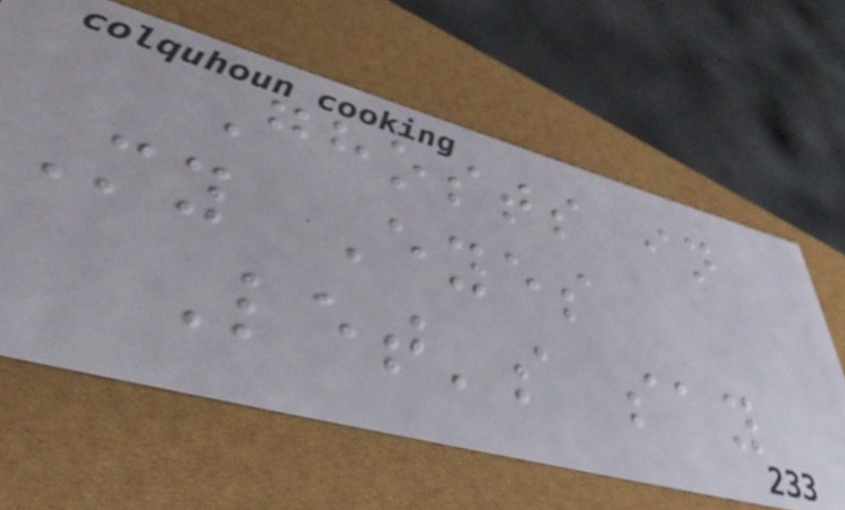Ghosts in
My Eyes
Let's say
